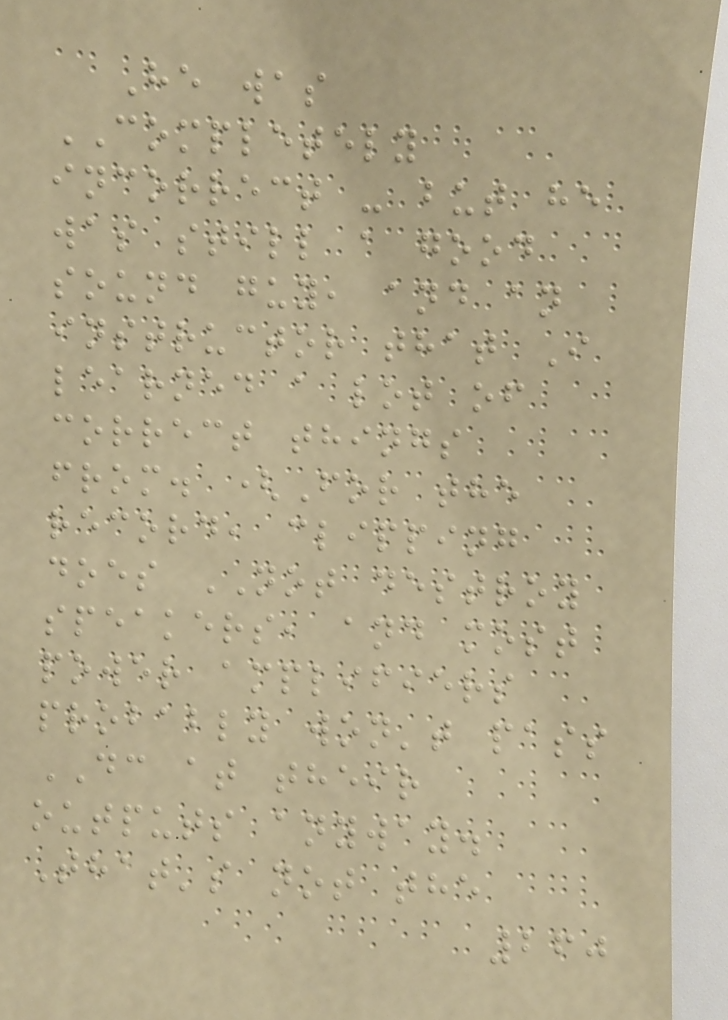He was
COMPLETELY
incorrect - but he
was still a good
sound guy, and an
instructor that I
learned a lot of
correct things
from. (For the
record, clipping
does NOT destroy
speakers, and most
power amplifiers
probably won't pass
DC at their
outputs anyway.
That's not the
260
